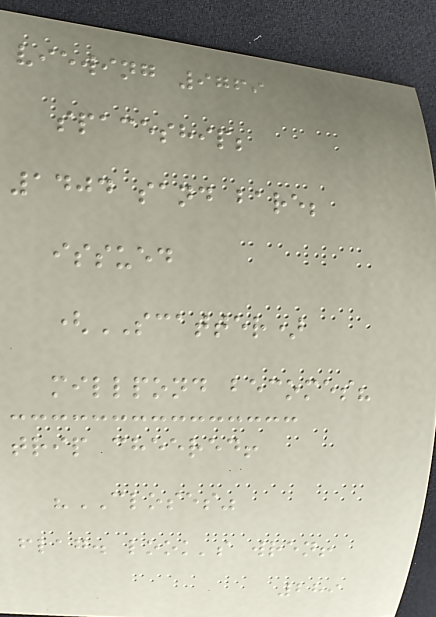viewing 9769
spaceship;
1404 sand bare;
issued
(SCATTER)
millpond becomes?
trip cheered!
"CLOSES"
flag. look's wren!
289
